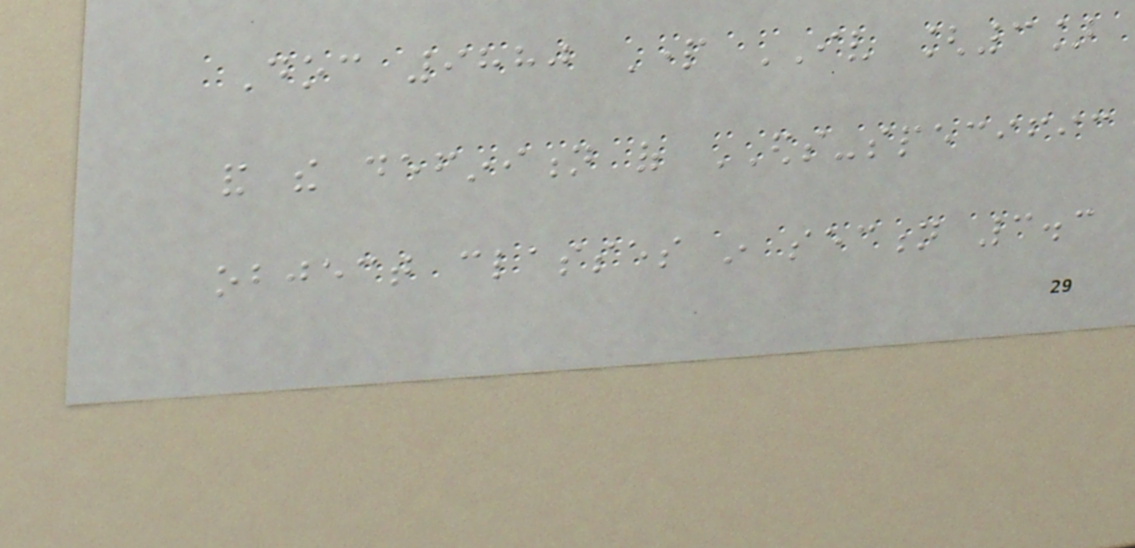Doc 9880 Part IV [3]
and the definition of EDS-specific
object classes in section 3.3
